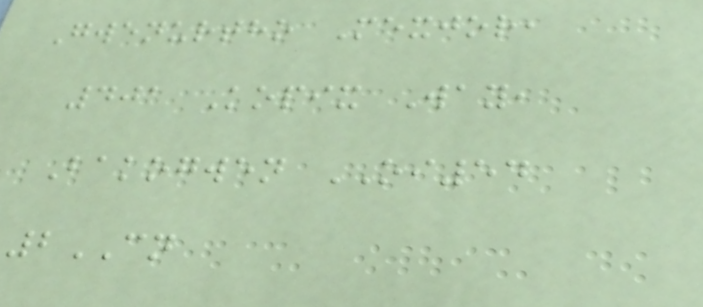Gwenurtho Mexjor,
401 Kopix Way,
Bakogwen OI54
2CN
